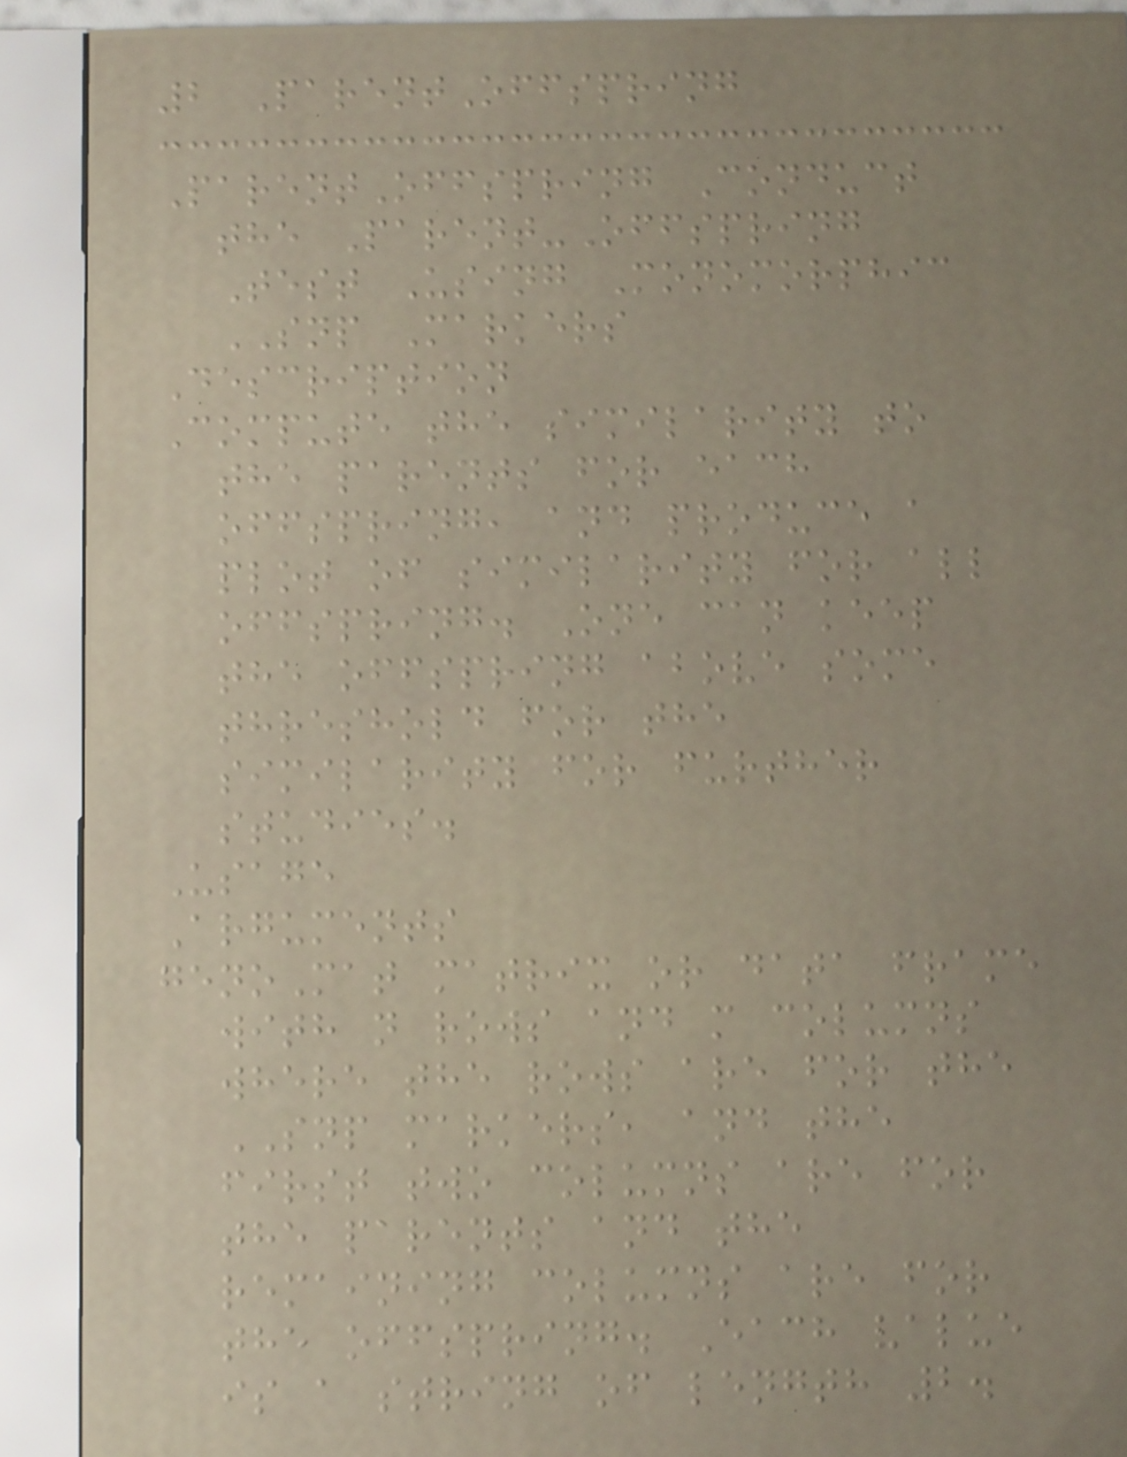2 ParentOffspring
ParentOffspring Conduct
the Parent-Offspring
Test Using Monomorphic
SNP Markers
Description
Compute the similarity to
the parents for each
offspring, and produce a
plot of similarity for all
offspring. One can keep
the offspring above some
threshold for the
similarity for further
studies.
Usage
Arguments
genoMat matrix or data frame
with n rows and m columns
where the rows are for the
SNP markers, and the
first two columns are for
the parents and the
remaining columns are for
the offspring. Each value
is a string of length 2.
